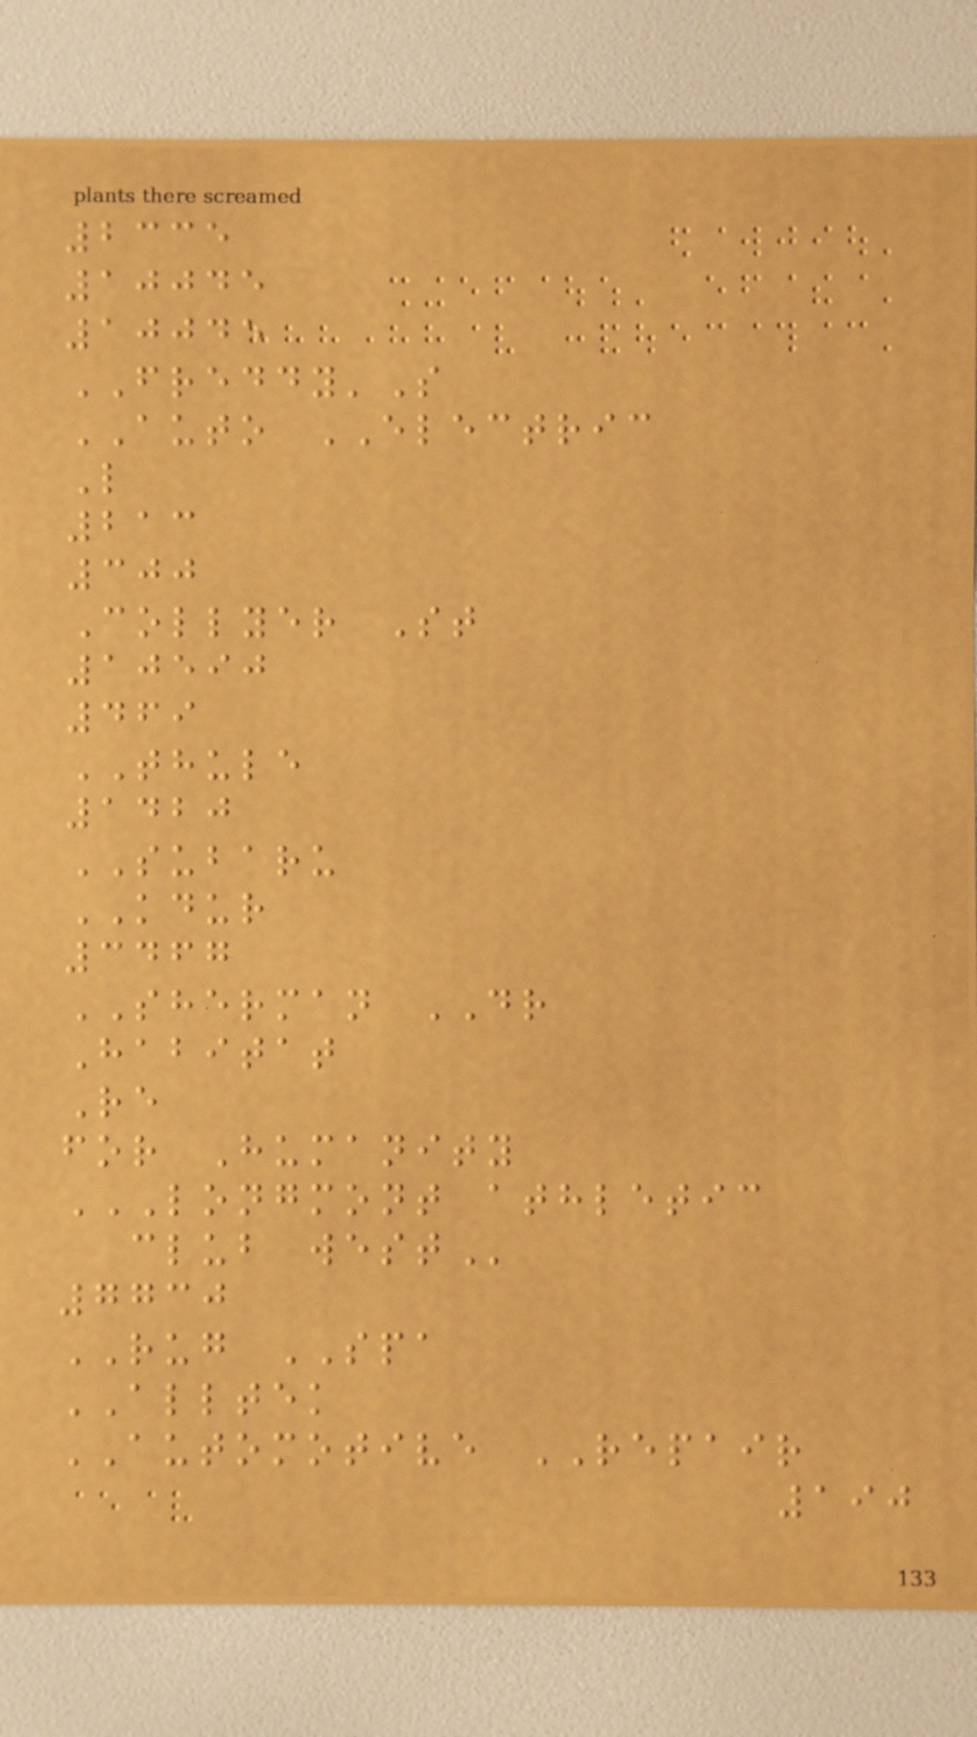2335
10045
10045
FREDDY'S
AUTO ELECTRIC
L
213
300
Collyer St
10590
469
THULE
1420
SUBARU
KDUR
3467
SHERMAN DR
Habitat
Re
for Humanity
LONGMONT ATHLETIC
CLUB WEST
7730
RUG SPA
ALLTEK
AUTOMOTIVE REPAIR
190
